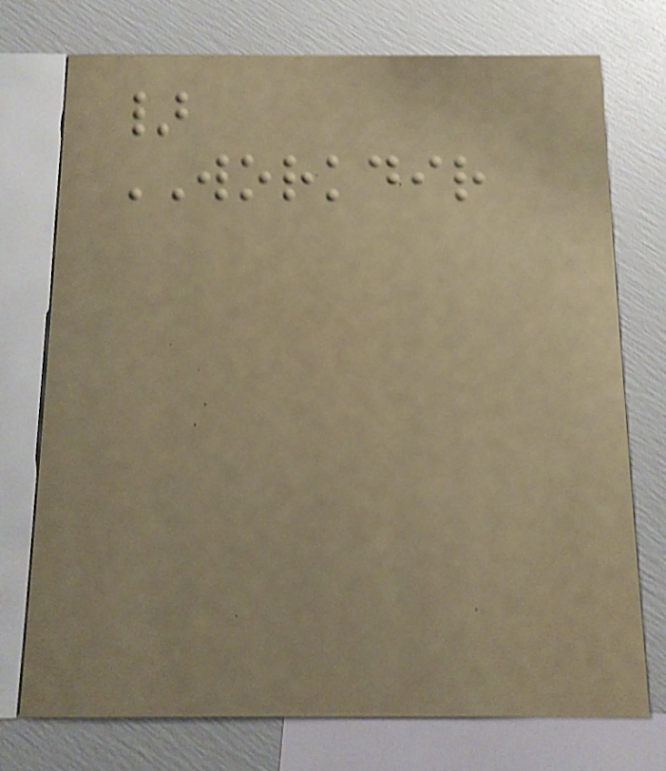}
WORKDIR
